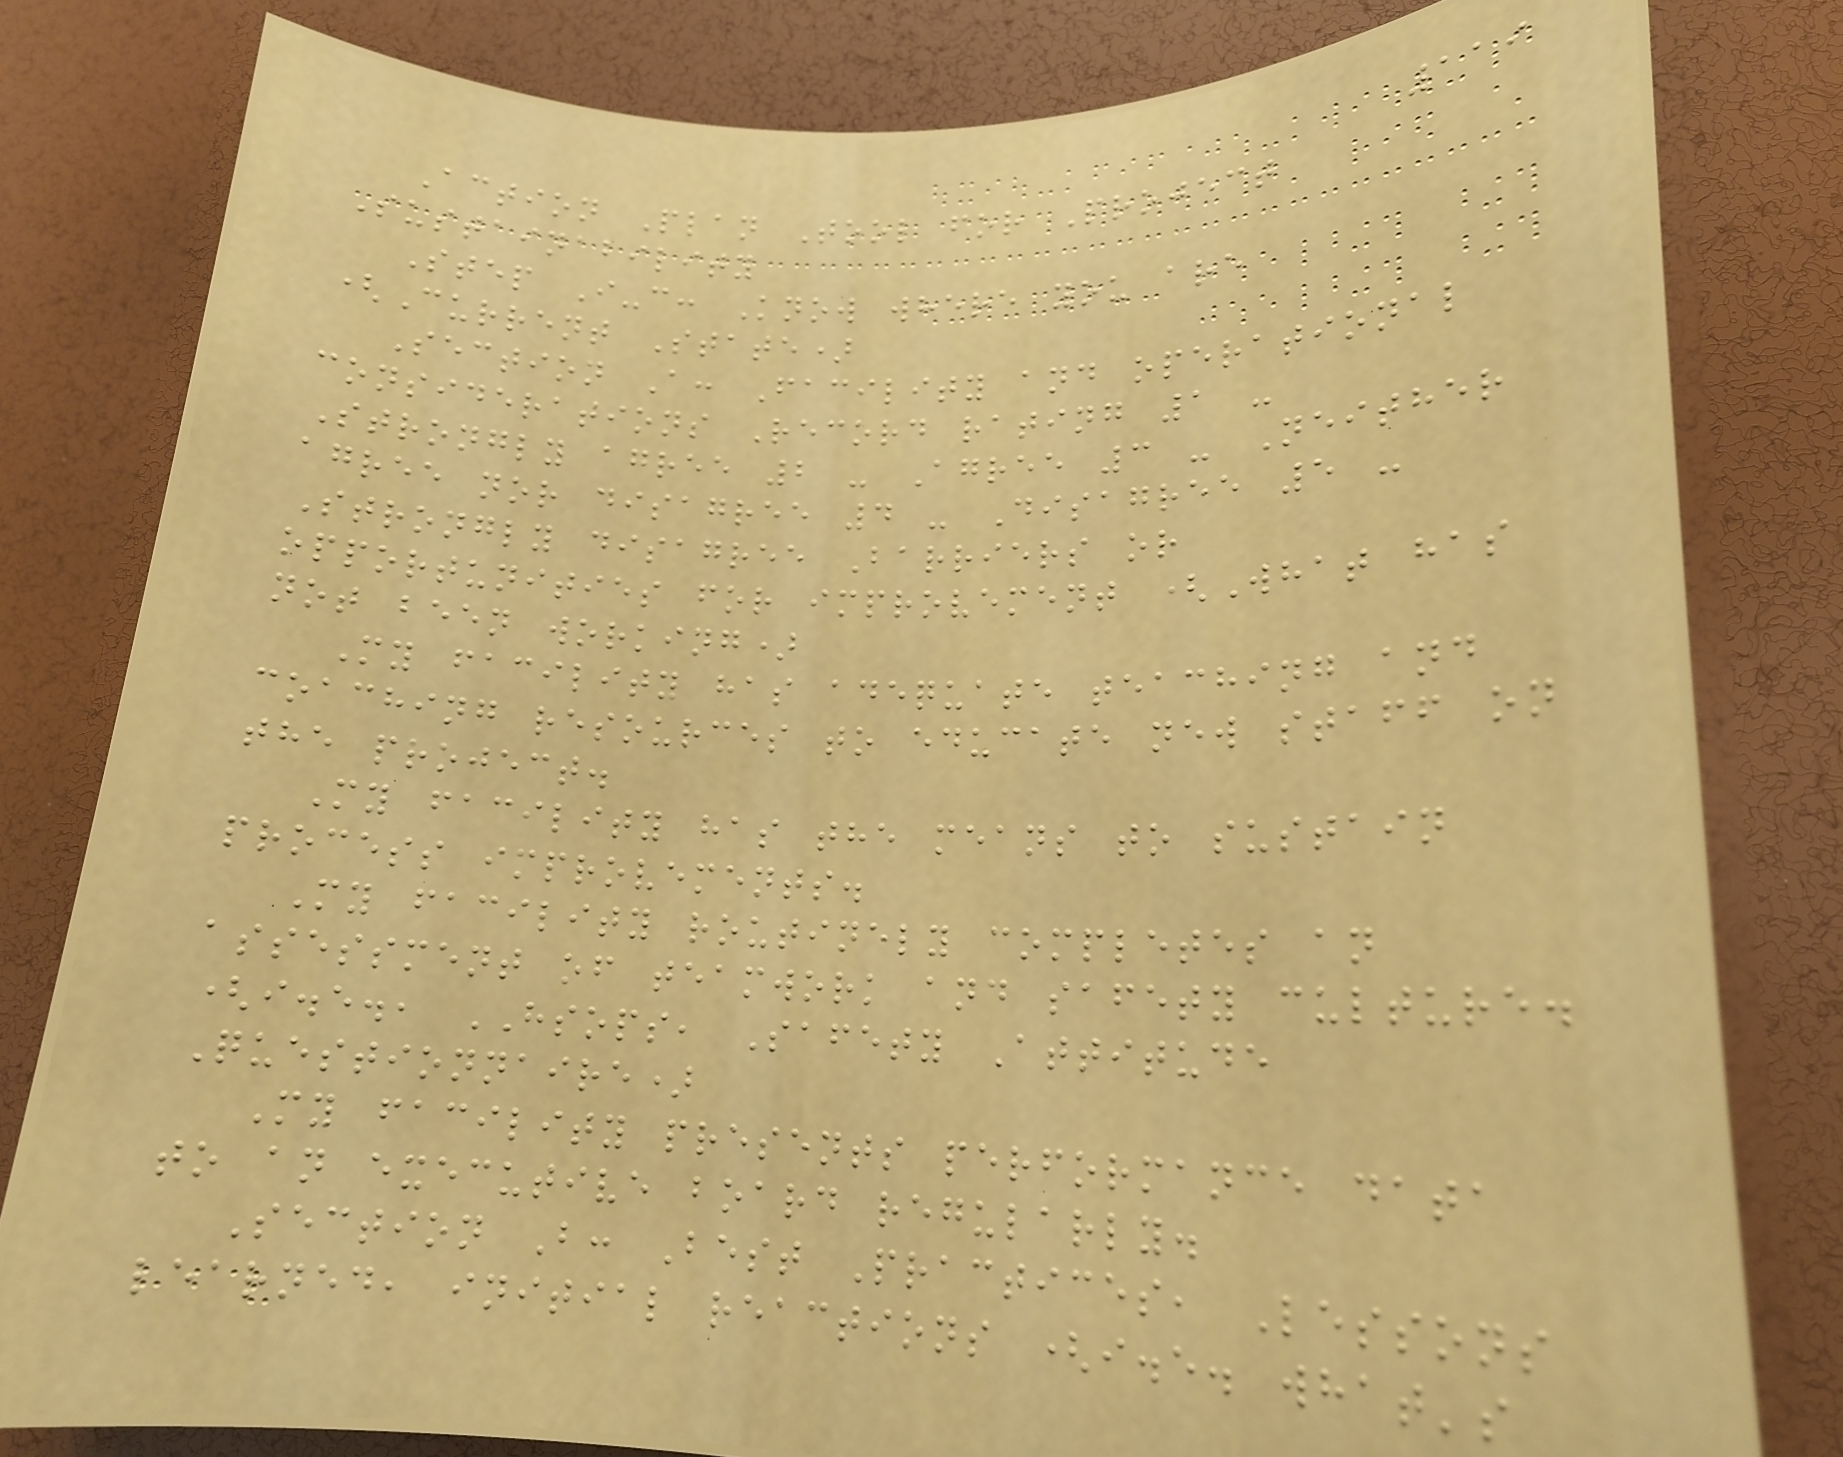119
Action Plan Tool for Project
Sustainability
Step I-c: Know where you are
(Current State)
Section A: Facility and operational
considerations Record rating 1 -
Strongly agree 2 - Agree 3 - Neither
agree nor disagree 4 - Disagree 5 -
Strongly disagree Barriers or
opportunities for improvement (What has
not been working)
My facility has adequate teaching and
coaching resources to educate new staff on
the project.
My facility has the means to sustain
process improvements.
My facility routinely completes an
assessment of teamwork and safety culture.
(i.e., HSOPS, Safety Attitude
Questionnaire)
My facility presents performance data
to an executive board regularly.
Section B: Best Practices, Lessons
learned, initial reactions (i.e. what's
